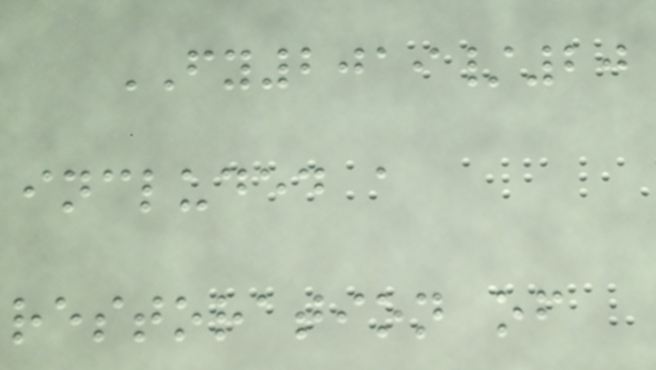FY2019/20
included a
restoration of
